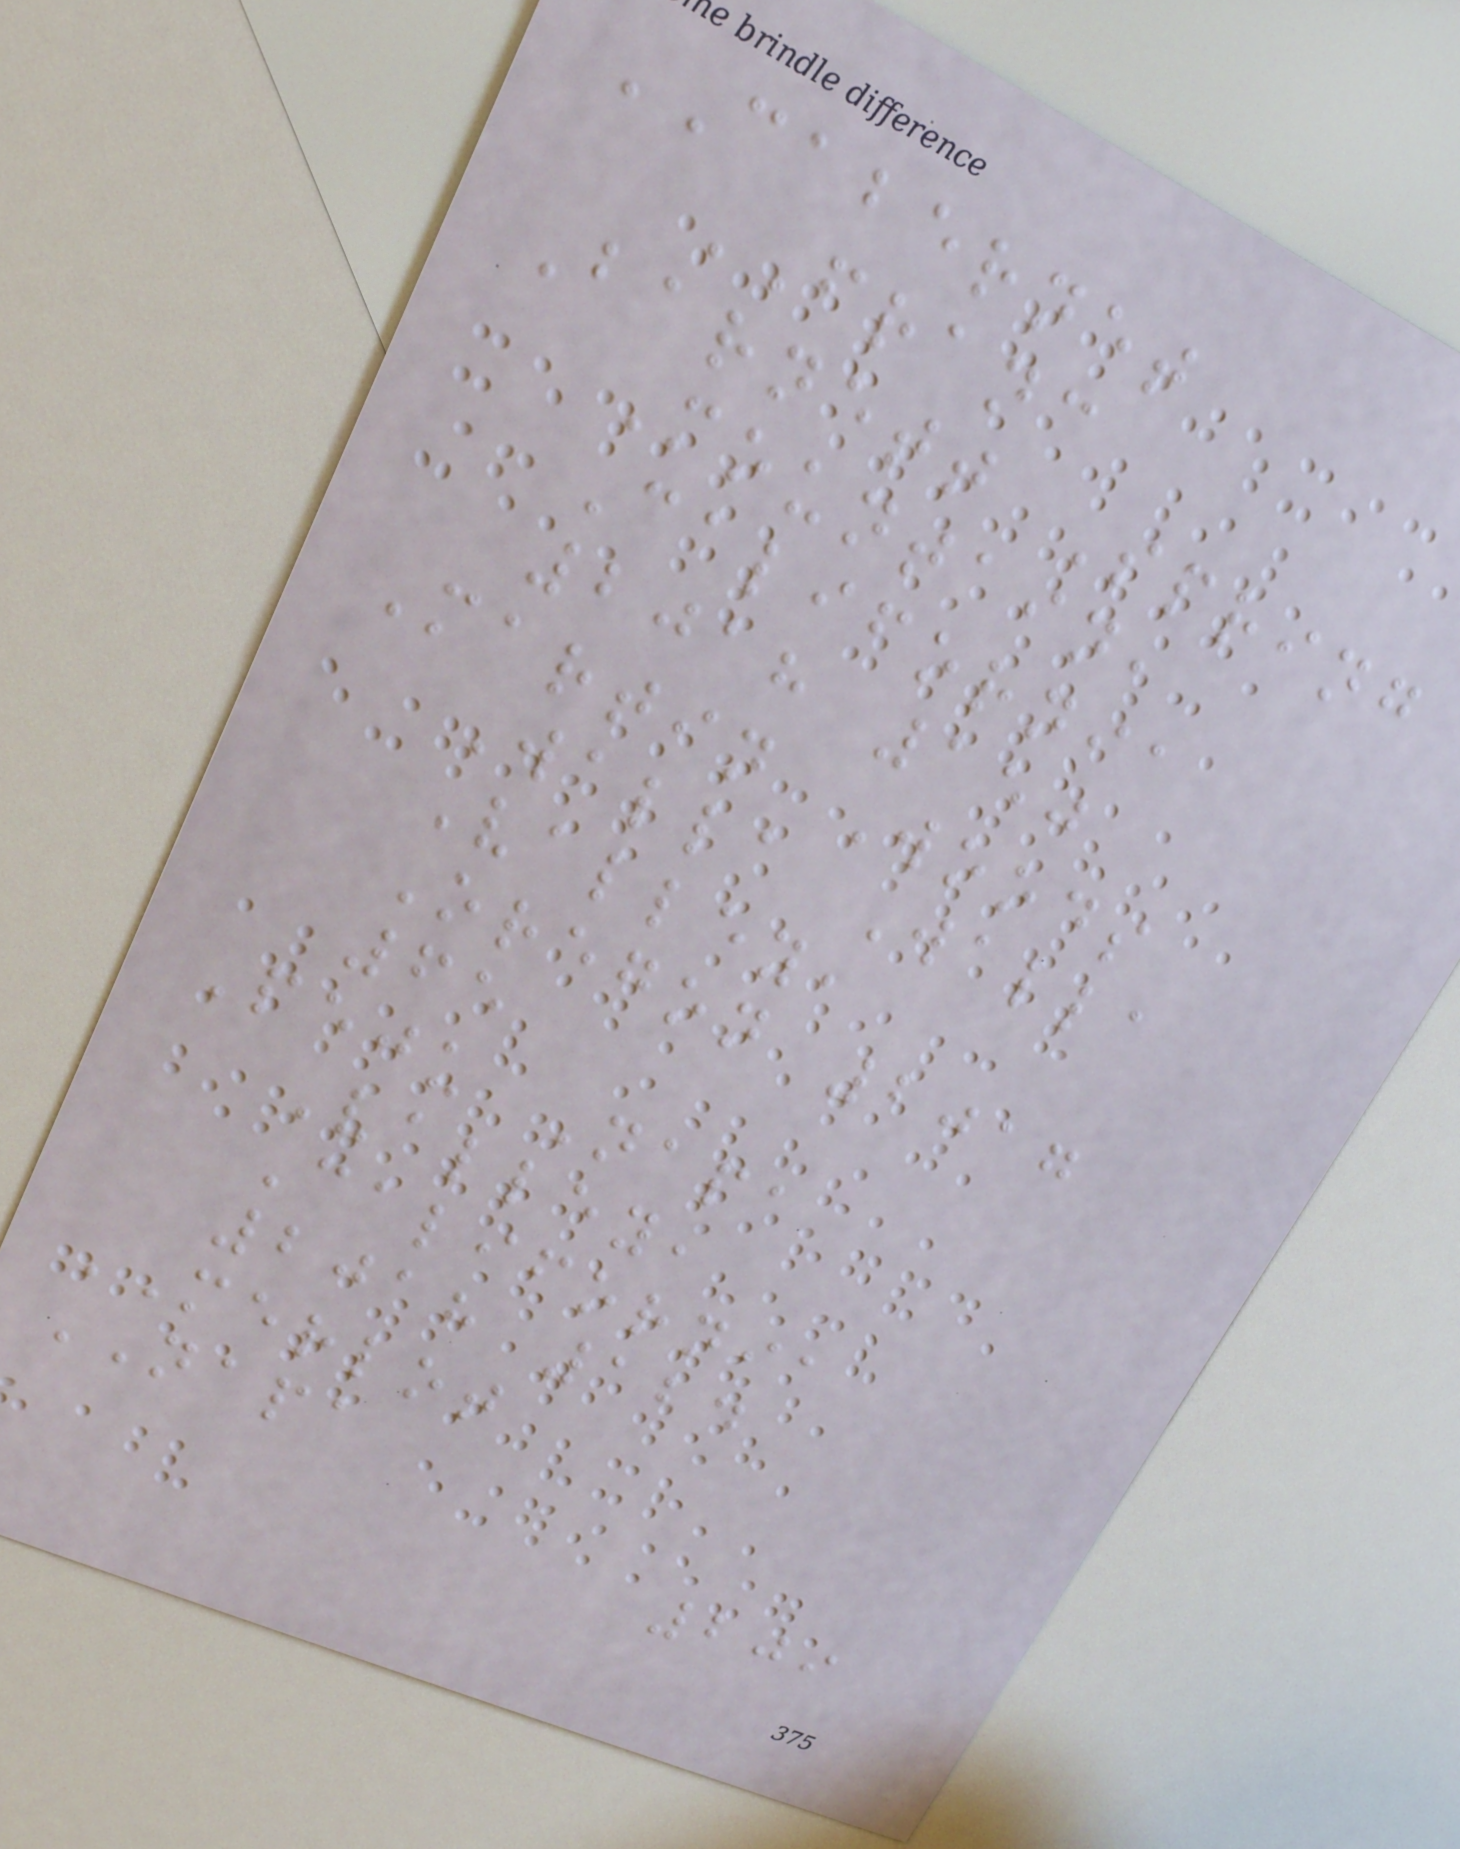CABERNET
FRANC
Barnett Spring
Mountain,
California
2018 150
Martin Woods
Walla Walla
Valley,
Oregon 2017
65
Peju Napa
Valley,
California
2018 124
MERLOT
NAPA
209
